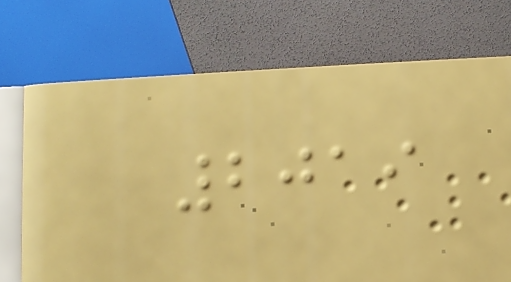2019
